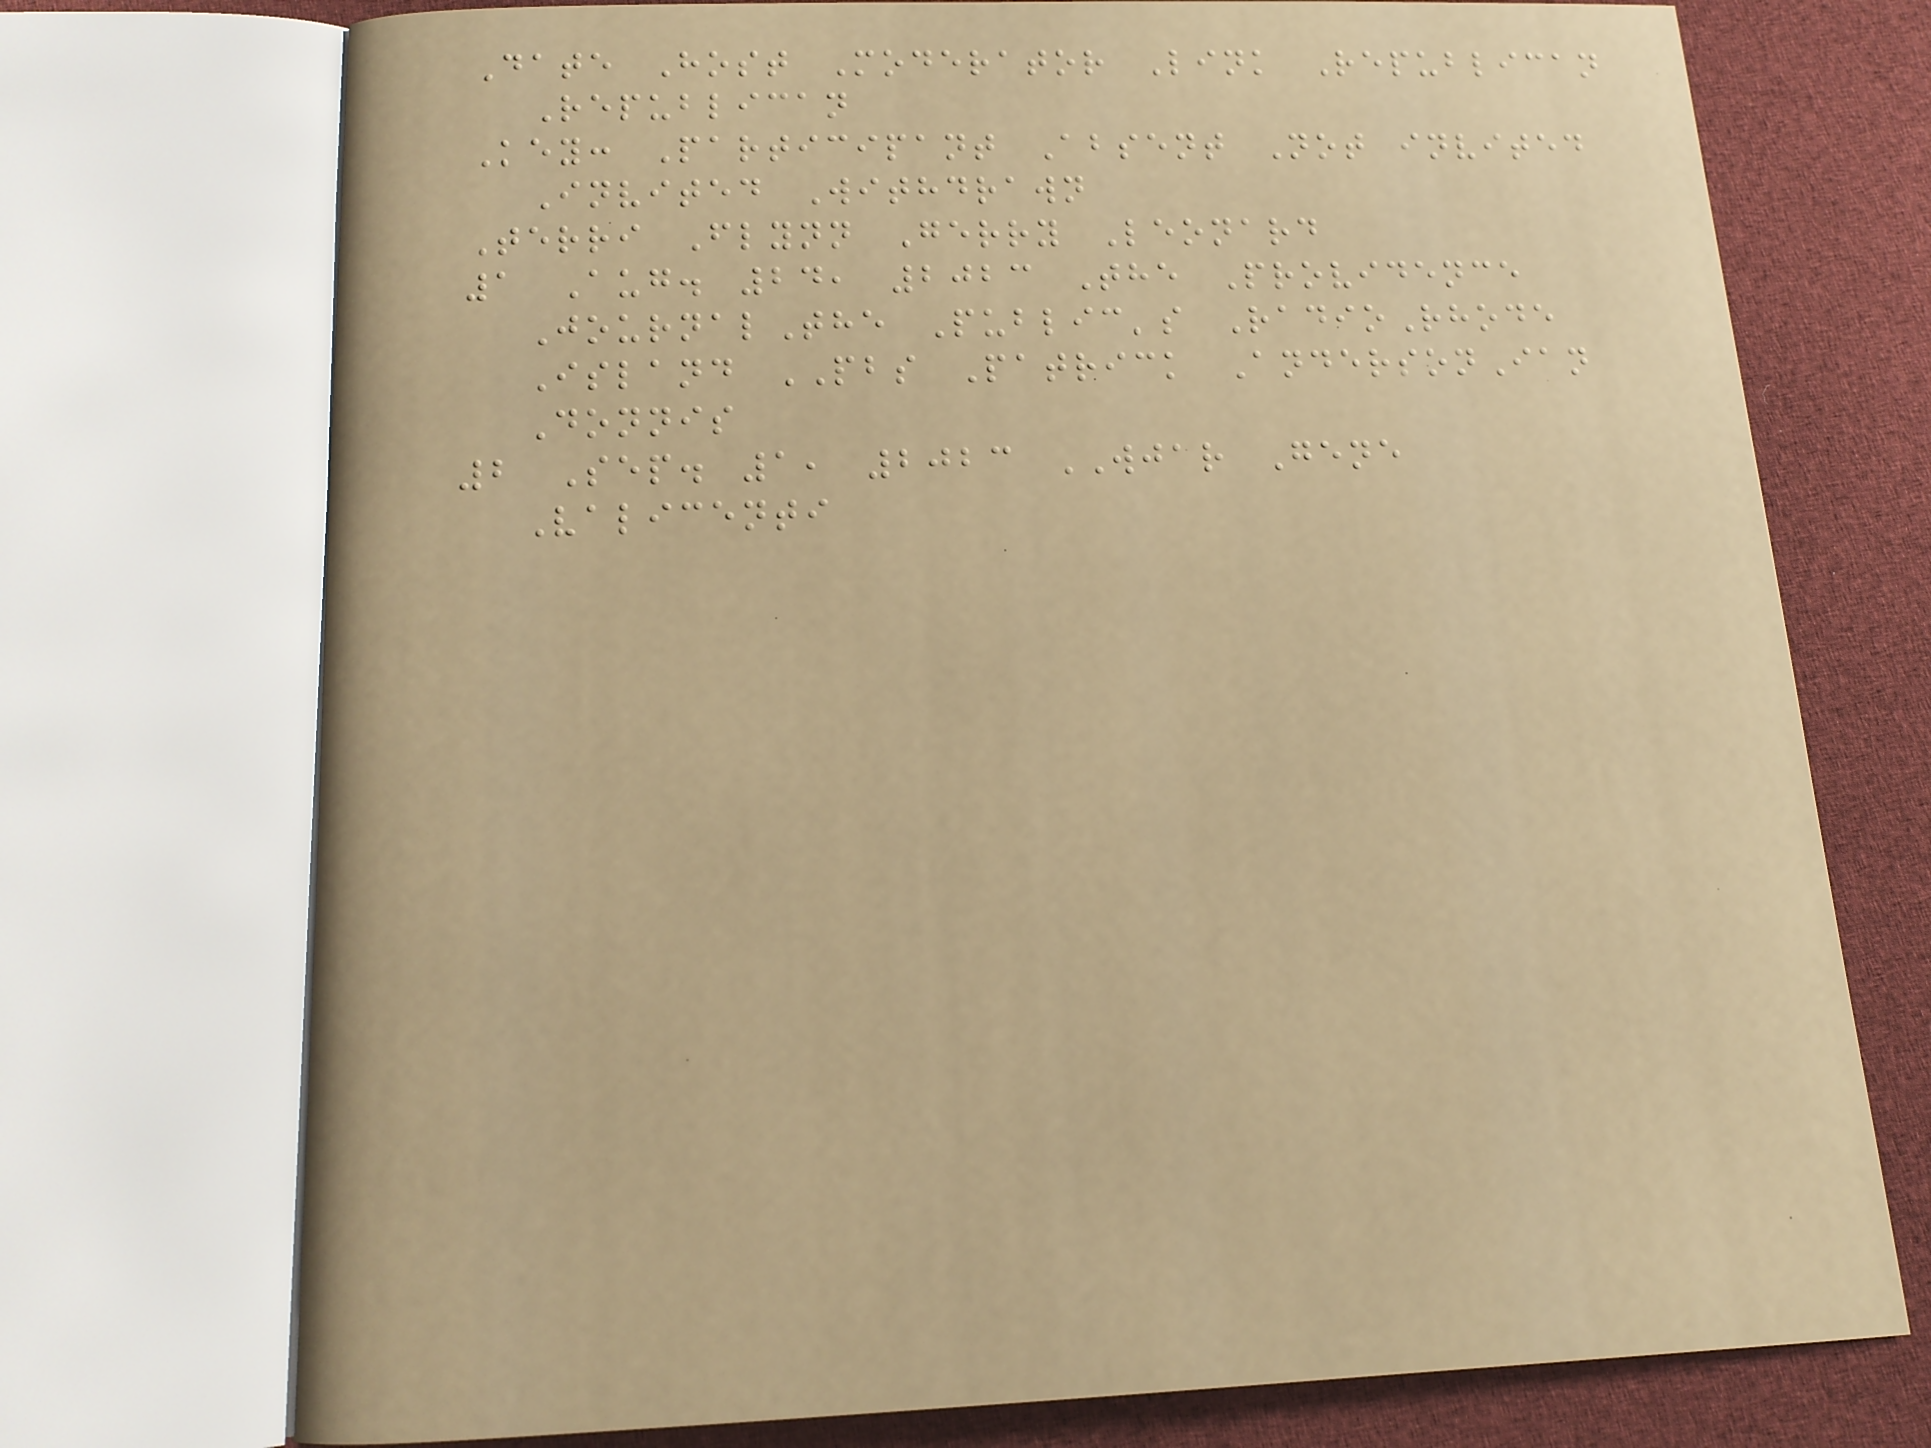Date Host Moderator Link Republican
Republican
Key: Participant Absent Not invited
Invited Withdrawn
Terri Flynn Gerry Leonard
1 Aug. 24, 2023 The Providence
JournalThe Public's RadioRhode
Island PBS Patrick AndersonIan
Donnis
2 Sep. 1, 2023 WJAR Gene
Valicenti
